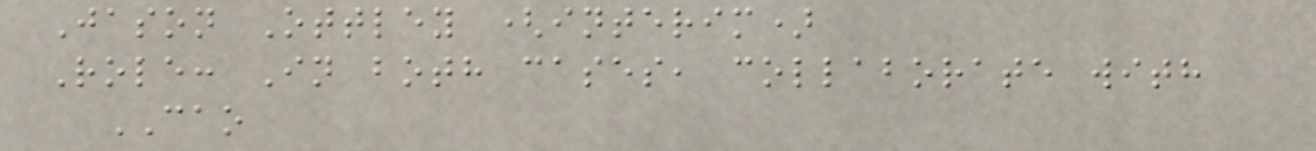Jason Ottley (interim)
Role: In both cases, collaborate with
CAO
